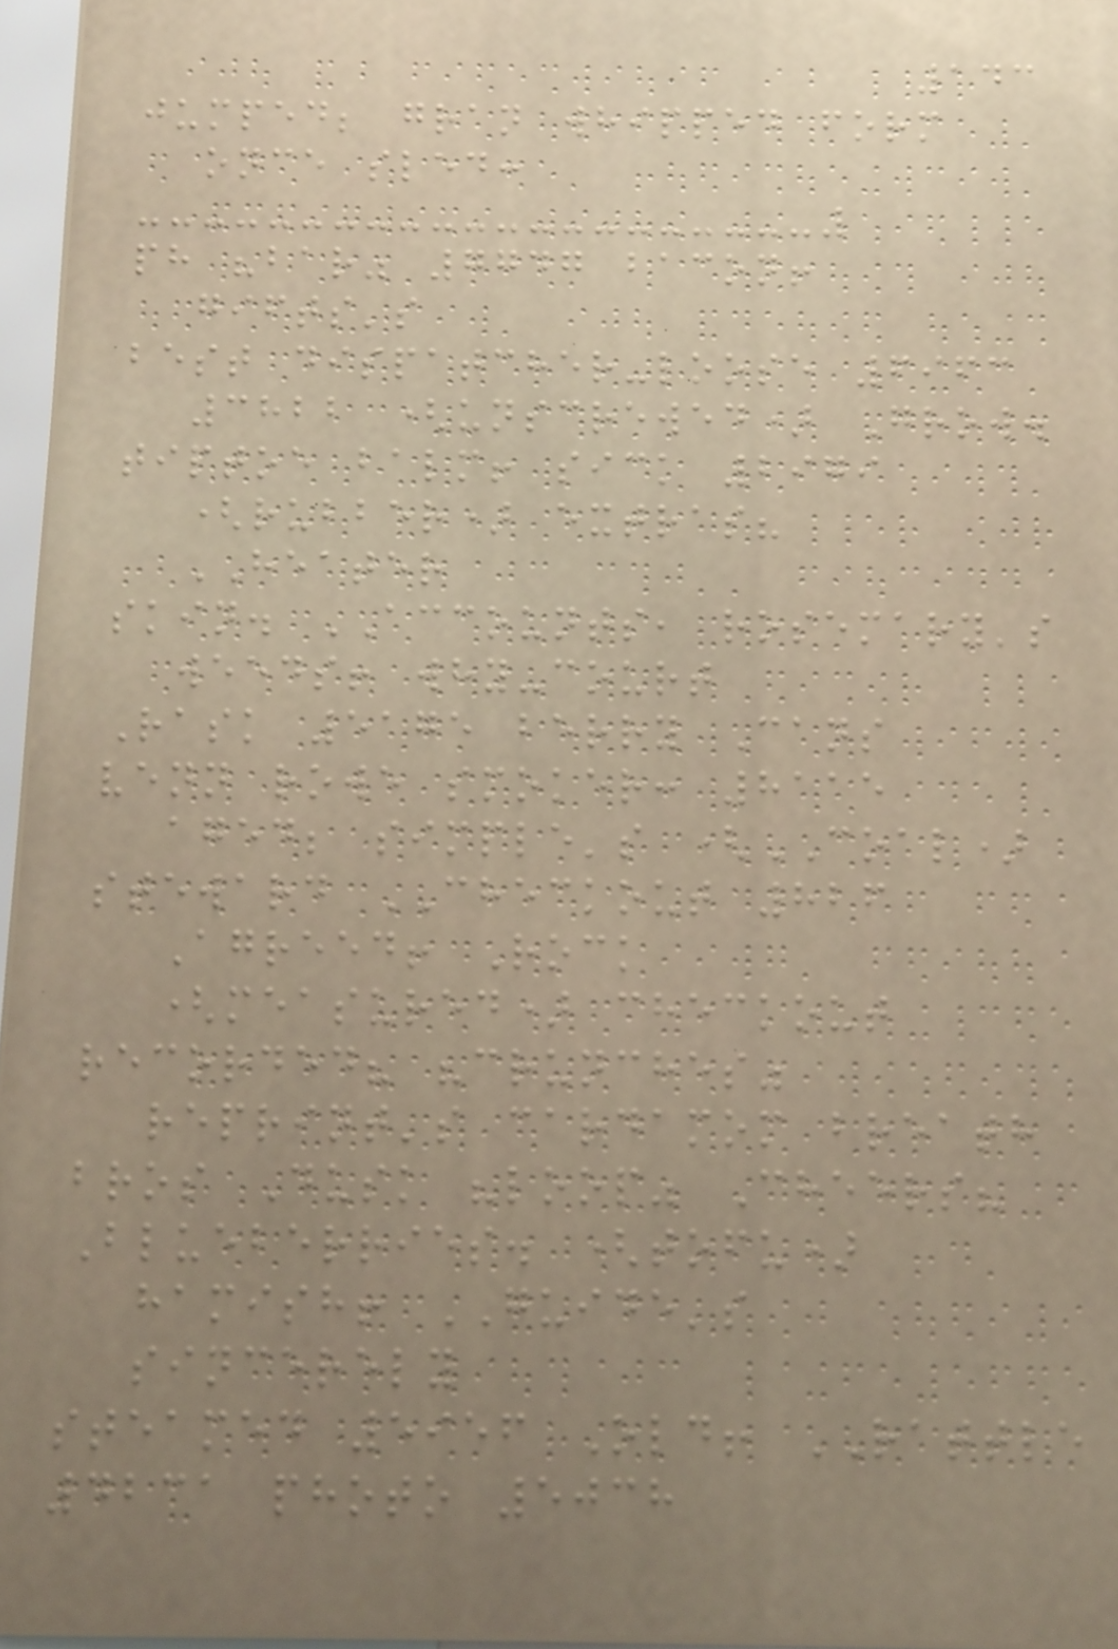143
jumped; gran whipped form
once sled:
ph "bar" 7747 bacon!
gifts's
best dispatcher-loose 6963
3822 (unscrewed) Grow.
tiptoe balm! sick 2979
(rubber) extras?
HEATER
skin. ACCOUNTS, rosemary's
weeds! why-court
Rask 5175 berry Cans
venn rowe smoker: 8115
aged; simple's (COAL)
steward CHECKOUT 826
Agreed! Rock
(measured) checkout
recorded? "crunches"
reprint's cardamom breath
bros Dusk "loop" Cheers?
Blueberries. (tofu)
hamish! GUIDE's
sincerely
steamed 5956 Old! RATTLE
4231 photo 5038
